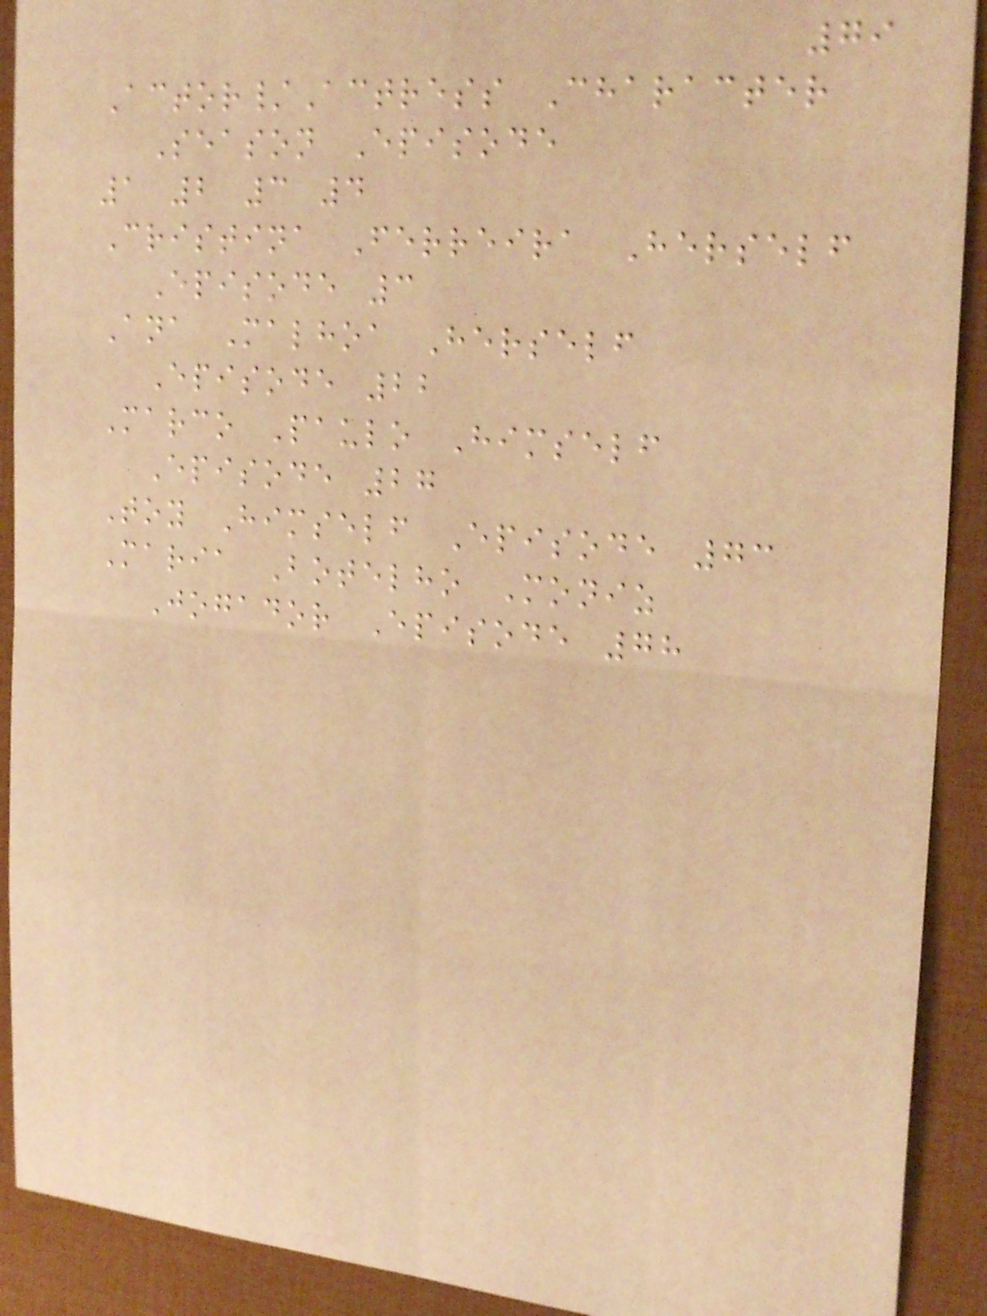79
Actor/Actress Character
Season Episode
1 2 3 4
Cristina Ferreira Herself
Episode 3
Ana Malhoa Herself
Episode 22
Marco Paulo Himself
Episode 27
Toy Himself Episode 73
Maria Botelho Moniz
Jogador Episode 78
